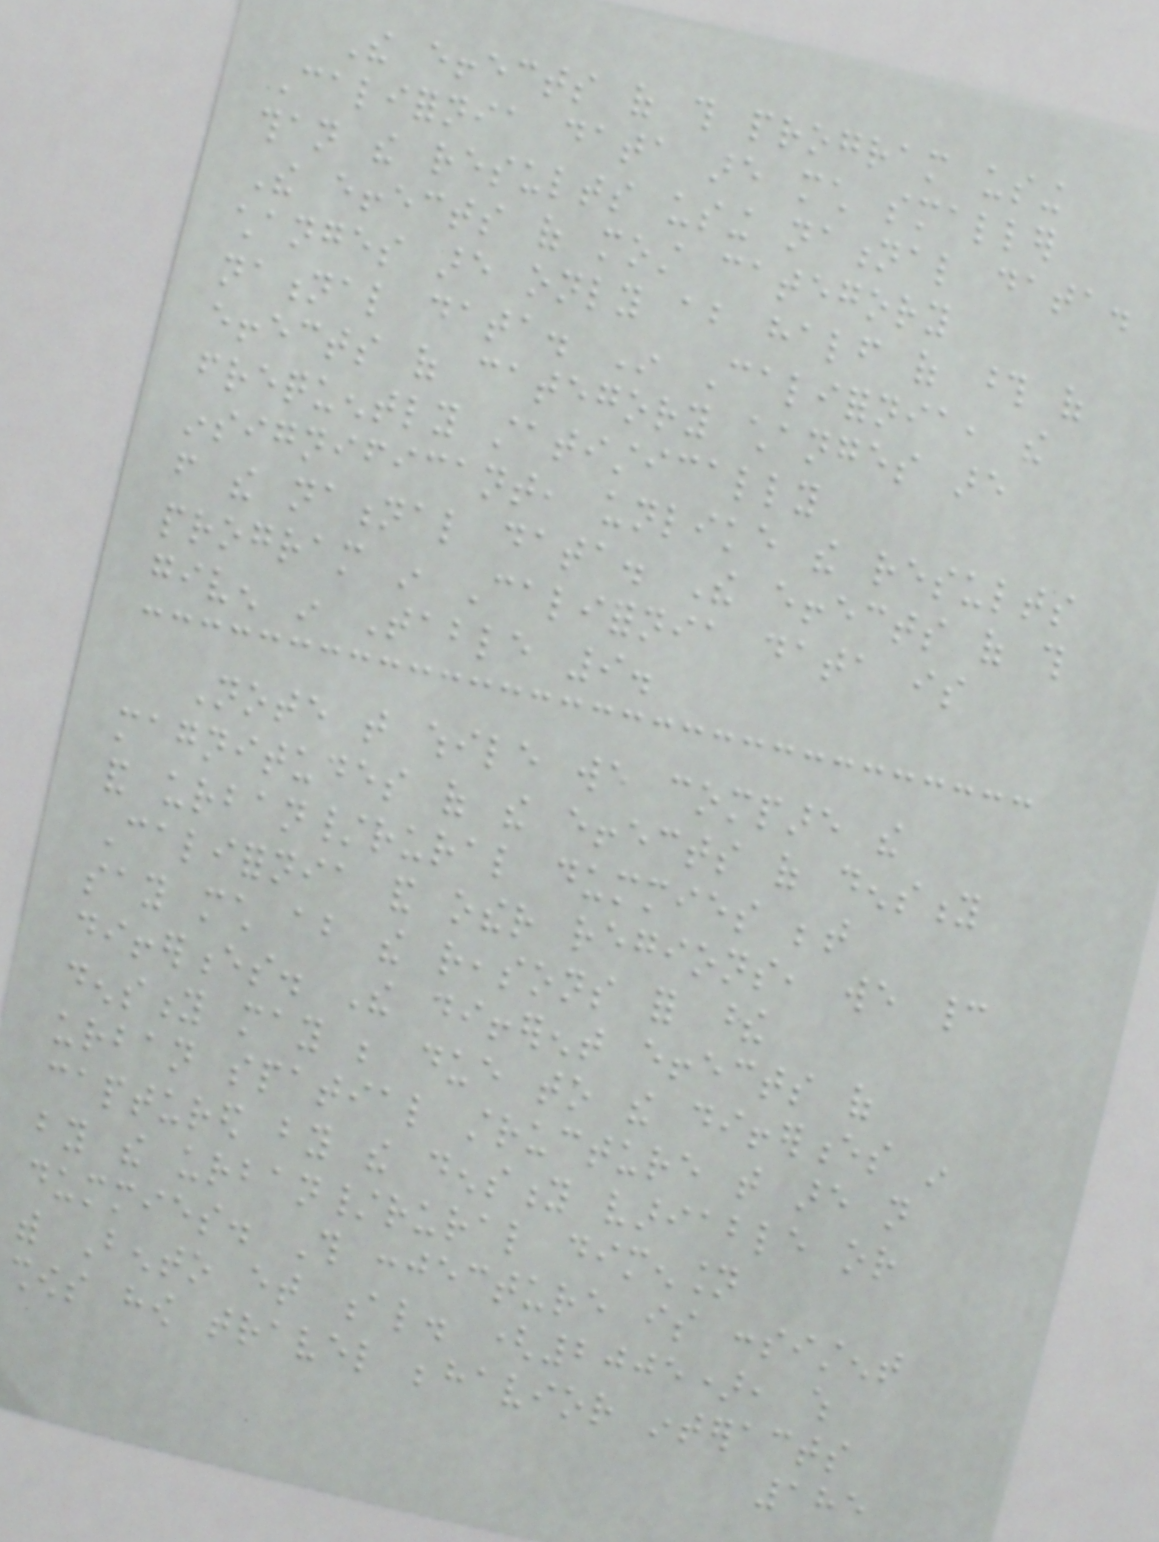The effects of this program using
California data are much smaller
than the results using national data.
The effects of most category
changes are only about half of those of
national data. In California, the
effects of category changes are
frequently statistically
insignificant, unlike the results
from the national data. The effects of this
program in California data is
given in Table 9.
Note that while we compare the
magnitudes of the effects of density
and urban/rural dummies between
California and other regions, we cannot
say much about the reasons for these
differences. The different effects of
density may be due to the differences in
urban spatial structure that are not
captured by the density variable or
by the urban/rural dimension
dummies. This conjecture is consistent
with Bento et al. (2005), which
shows how travel behavior interacts
185
